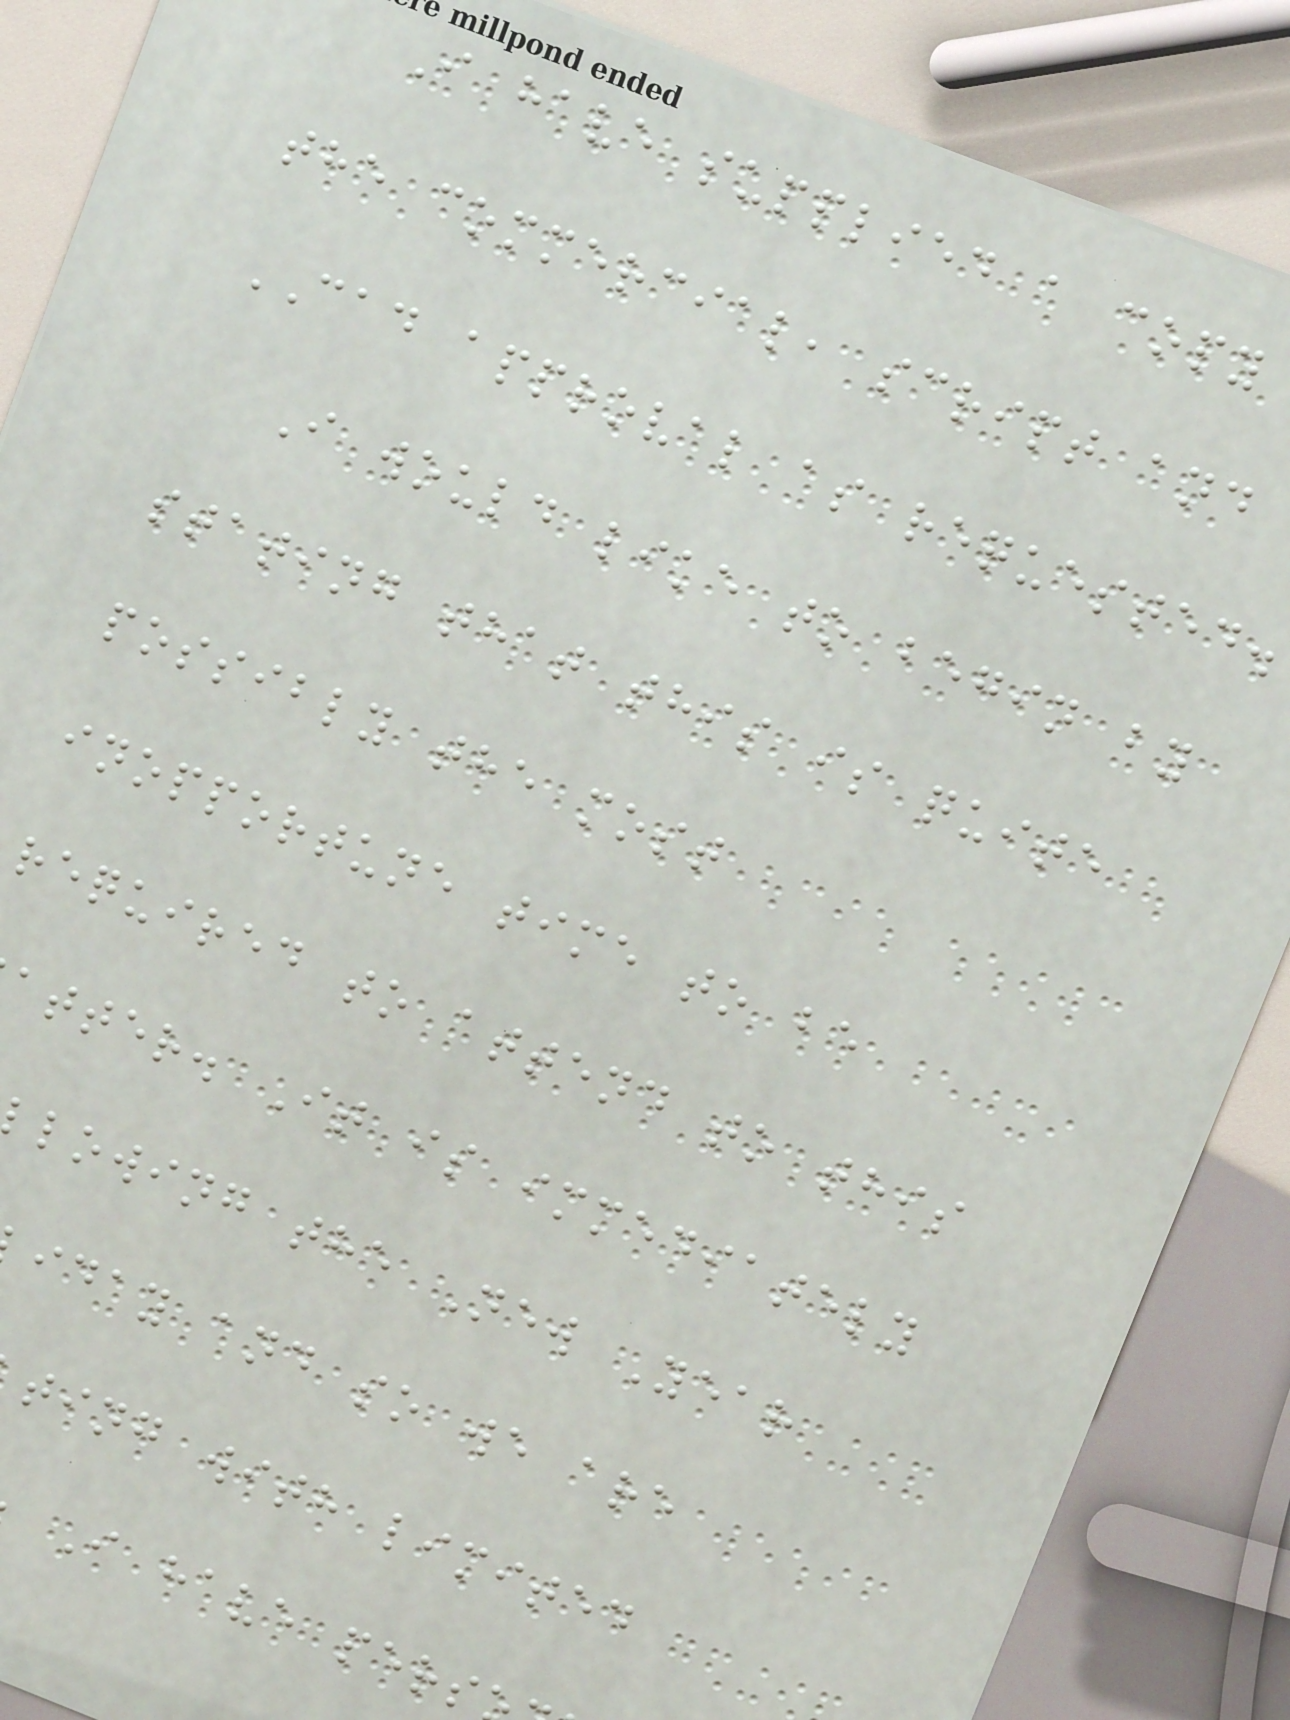I have supplied a copy
the commercial, script and
CAD approval as requested.
I would like to begin by
stating that this is quite
possibly the most
inopportune time to be
required to attend to this
atter. It is immediately
lowing the New Year
iday and so we are
ting with limited
I have pers
